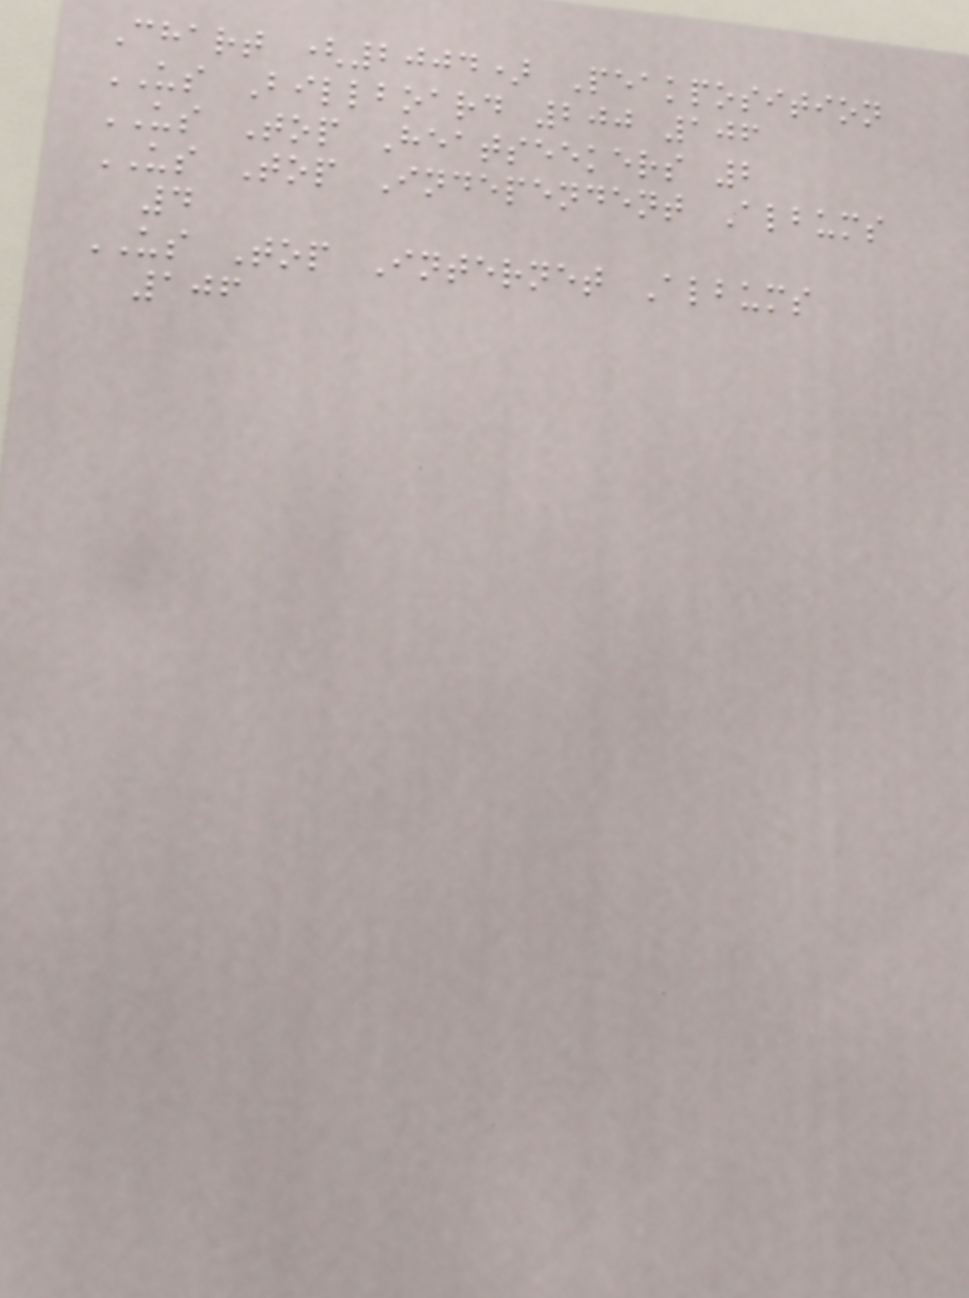Chart (2004) Peakposition
US Billboard 200 106
US Top Heatseekers 2
US Top Independent Albums
4
US Top Internet Albums
106
